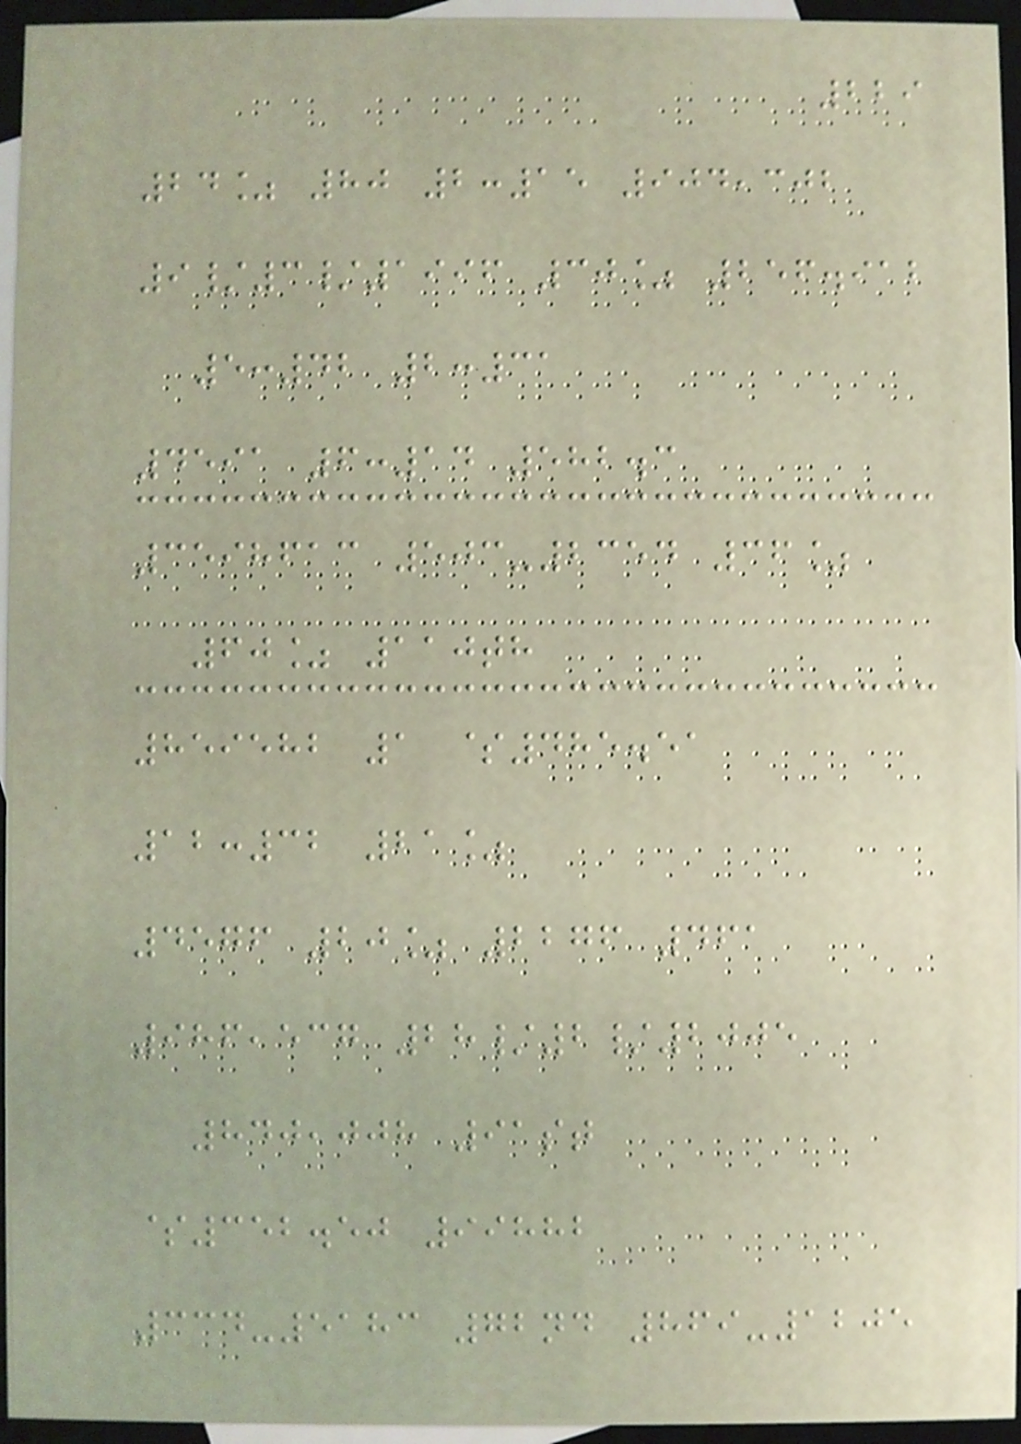229
24% 80 2:15 904,302
9/3/1996 30% 256.912
5:42 2:31
4591 6:14 582.3
3598613 503-2354 36%
60% 110th
859582 1 $485.51
12:32 21%
4576 20% 2276 461
986,537 28/2/2005
840,008 91st
$352.50 99882
334-5183 72nd 869-1205
